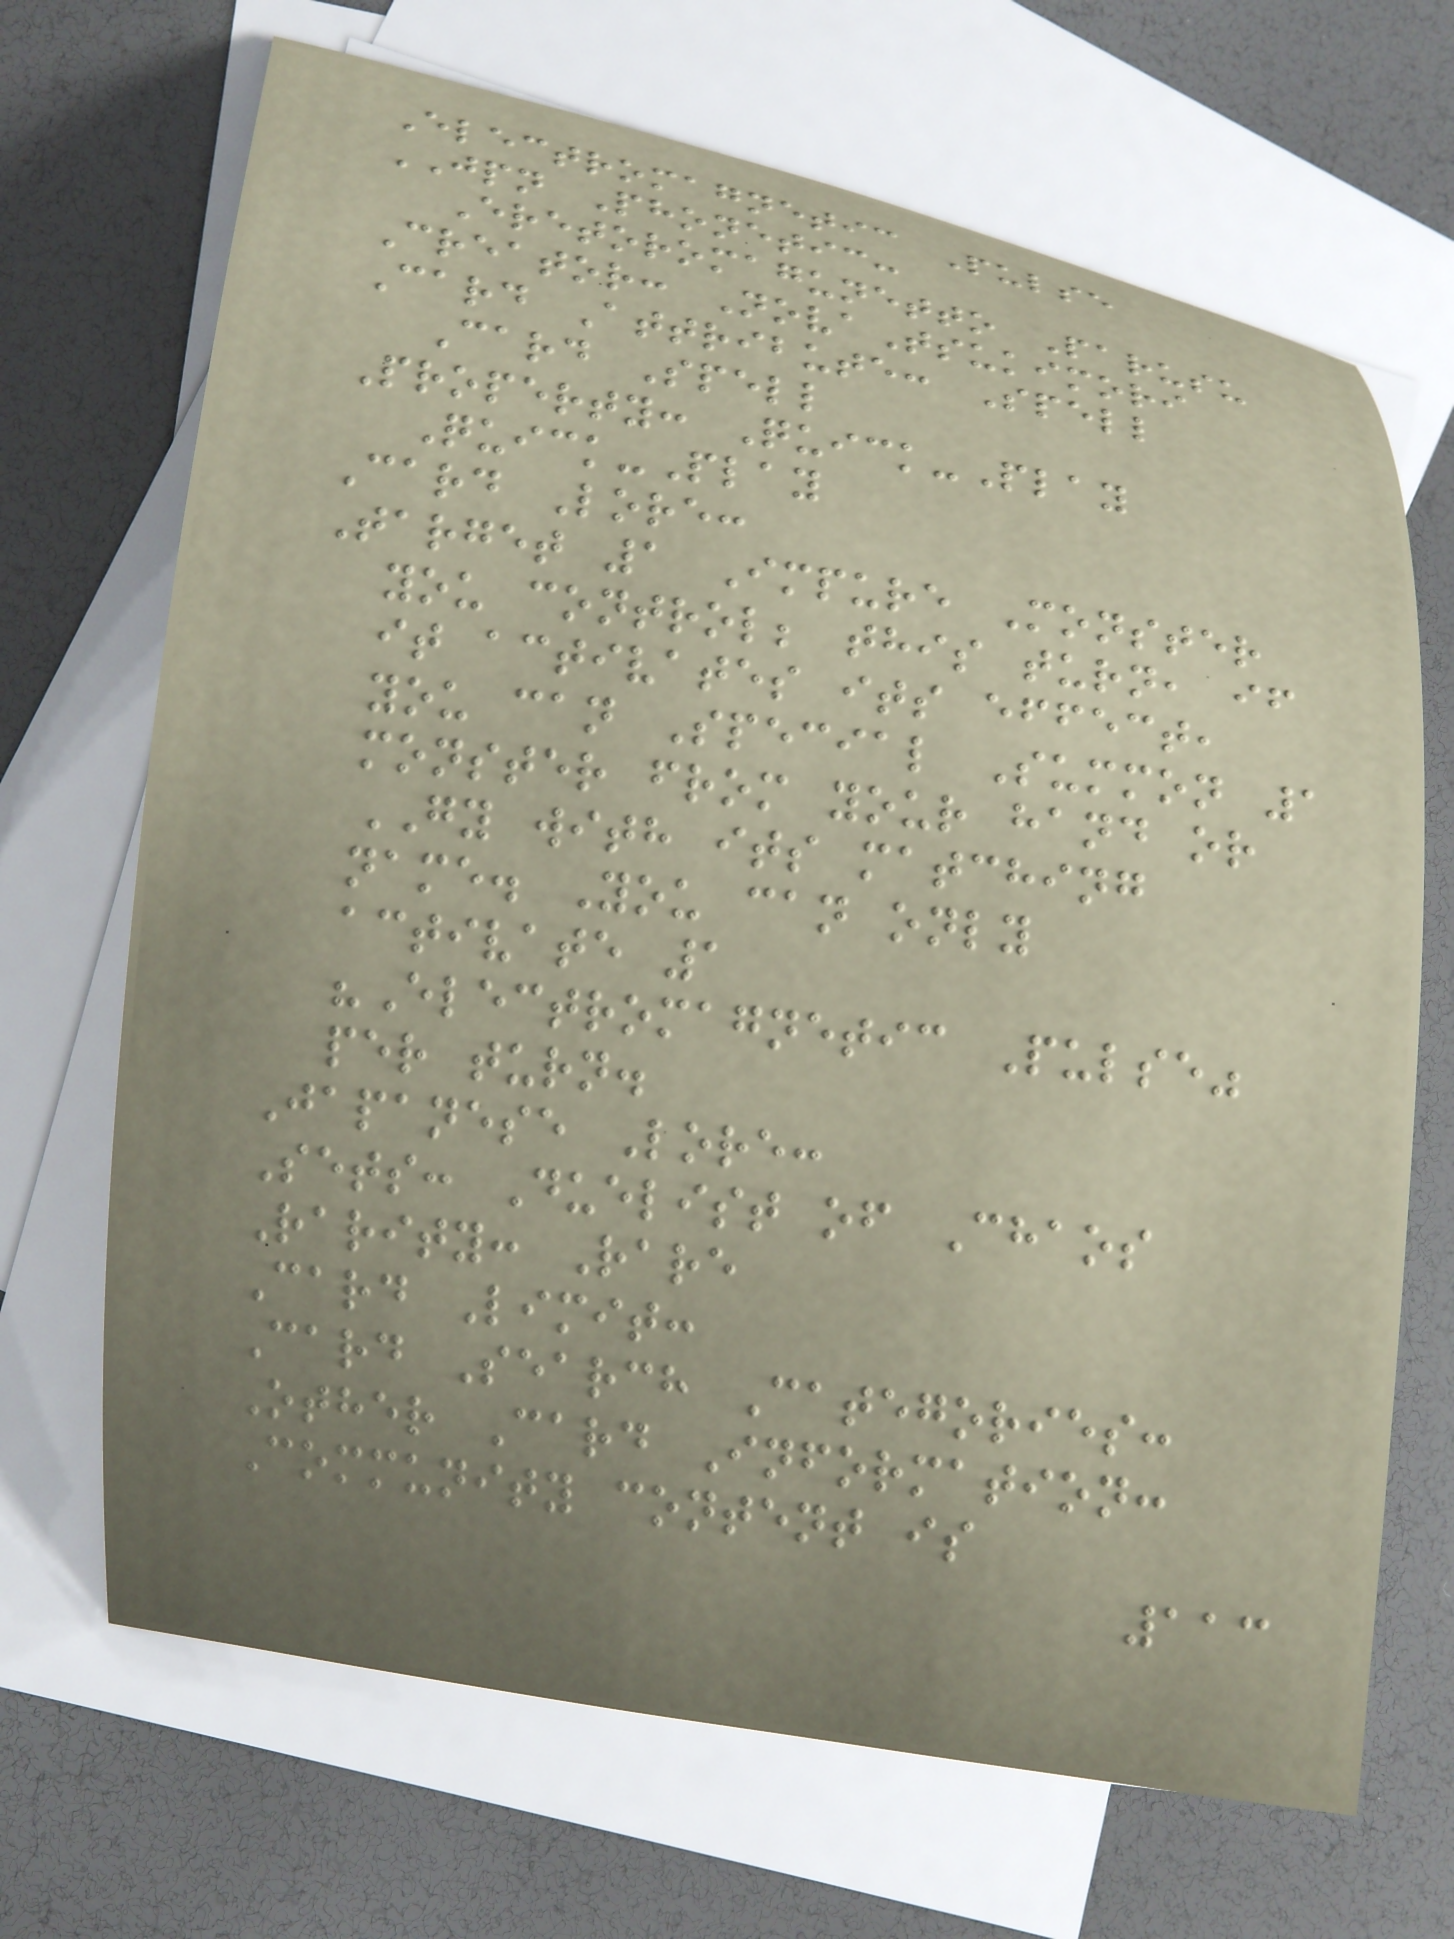Electromagnetic Pulse
JPN Phonetic:
Eretoromagunetto Parusu
Creator: NovaTsukimori
Card Attribute: Spell
Card Spell
Property: Quick-Play
Quick-Play
Card Lore:
Target 1 Impure Monster
you control; this turn, if
it activates its effect,
you can Special Summon 1
monster from your hand or
GY with its matching
name. You can only
activate 1
"Electromagnetic Pulse"
per turn.
Japanese Lore:
Sets: Duelist of Chaos
Rarity: Rare
Card Limit:
Card Search Categories:
Other Card Information:
Community content is
113
